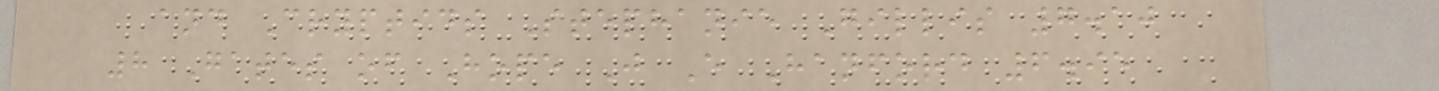and Cryptids Stephanie Gillis 7.10
8 Gates of Hope J E Hanford 6.95
